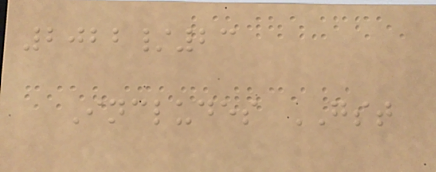2022/23
Includes GST
